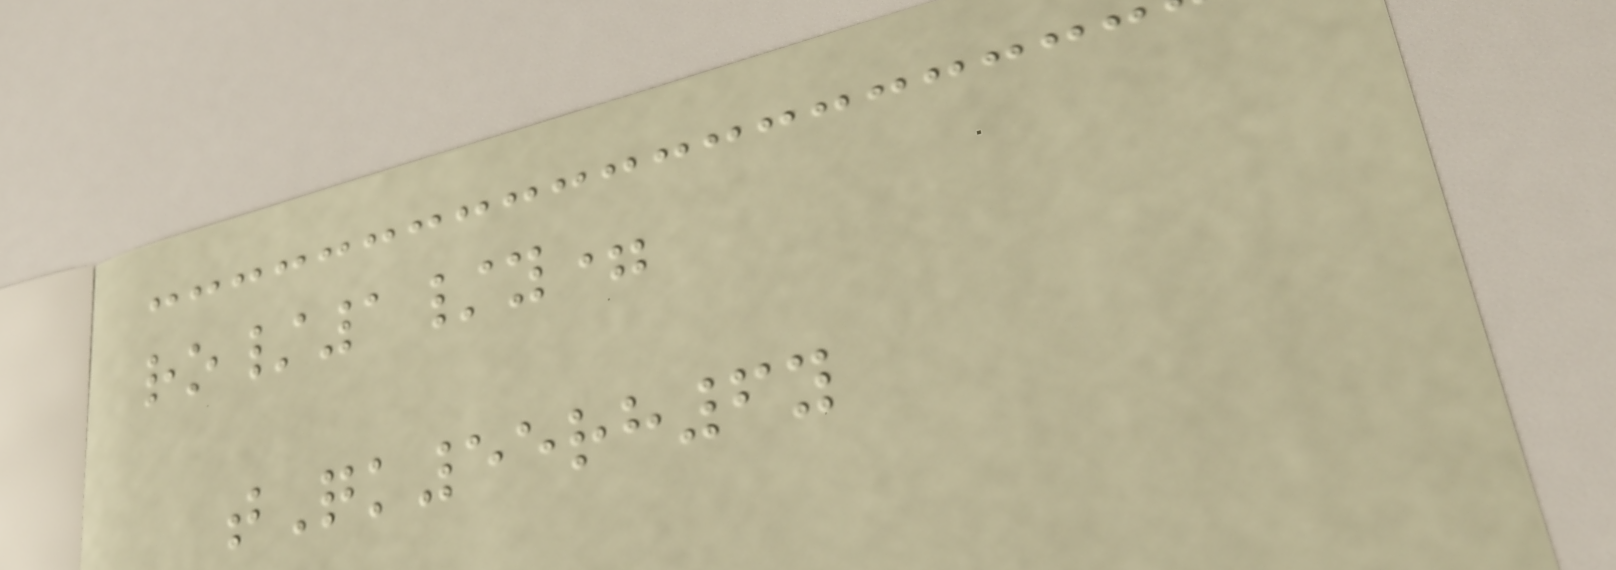ro/1/y=
tQk55rh6y
